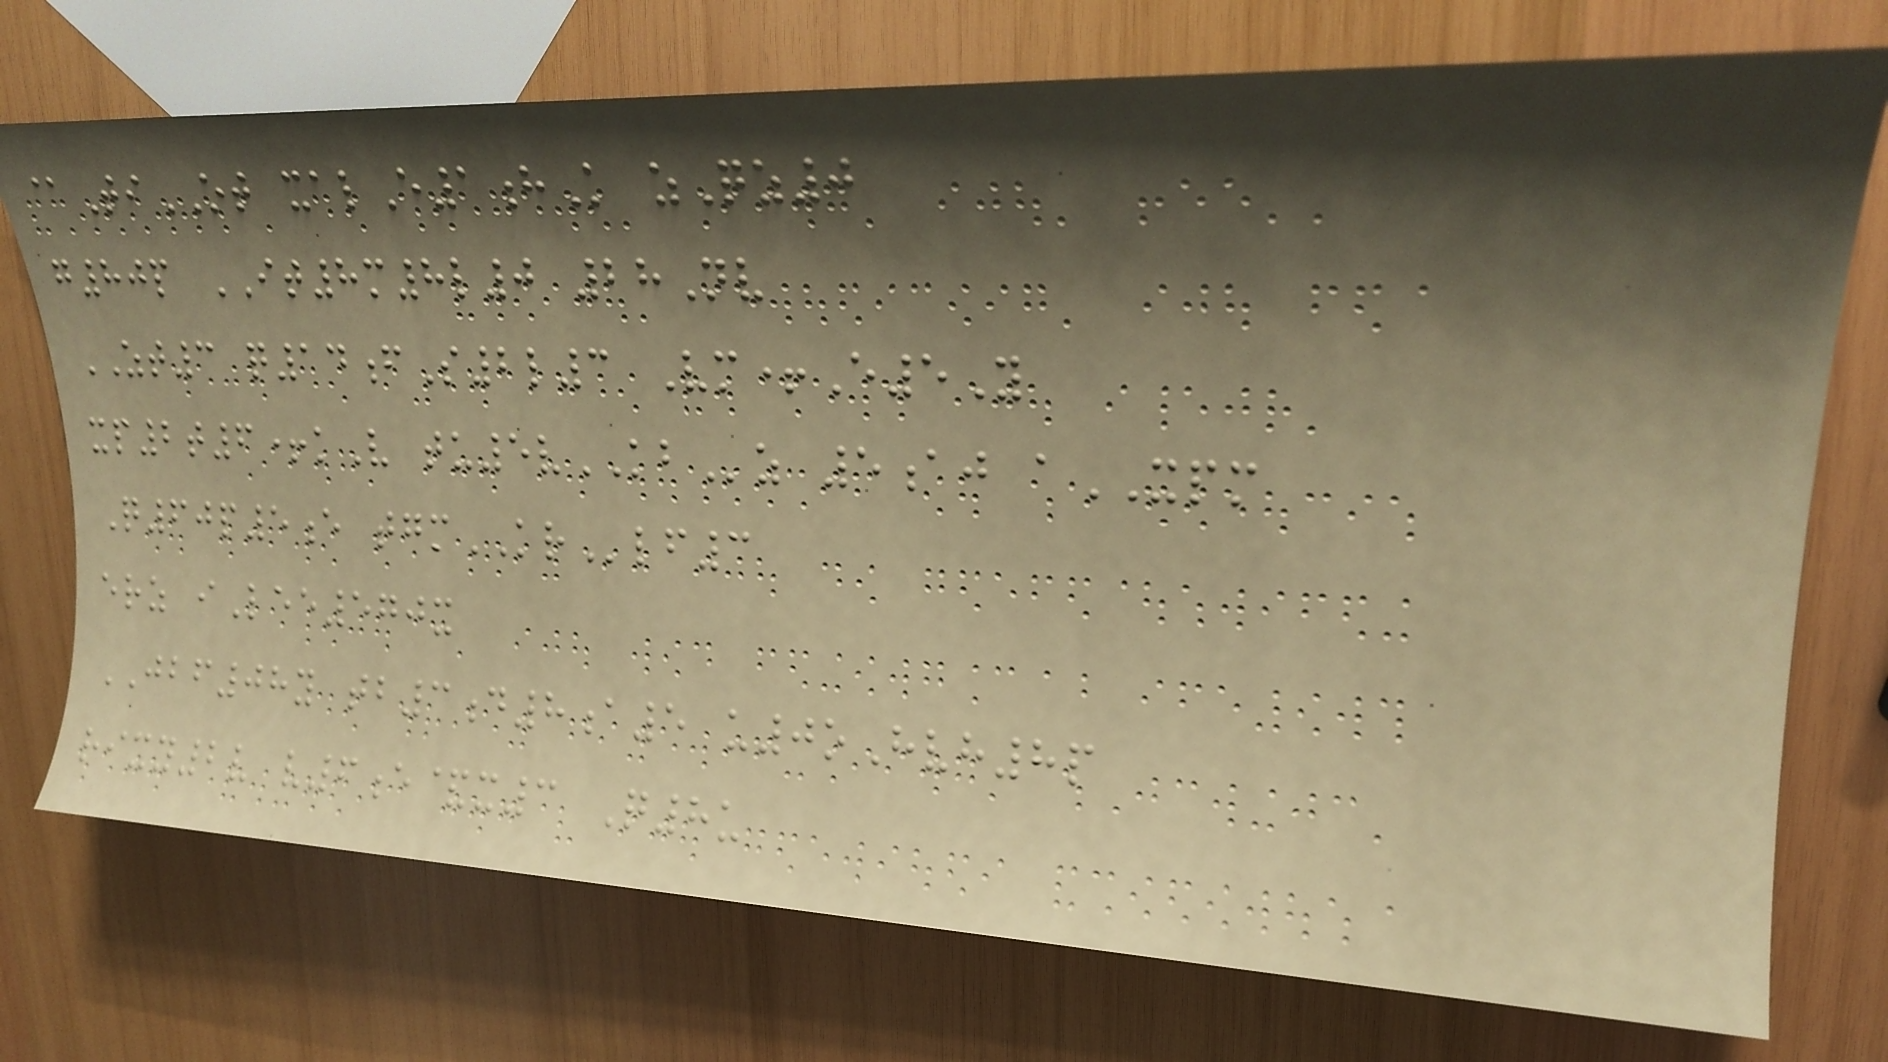@TiOT xalE1hK zQz0
g80p IT8m8l0 28Nv
ZT3 q14fS2l3 Vm+E5Y
xp2t6+kV tu5vKBz 5aj aXPM
Q60p5e tgmKRlf3
erz iLee570x
JBF08y tb3d8a5 u0oHvh8p
rixy2v v6e&x3 Q8u
